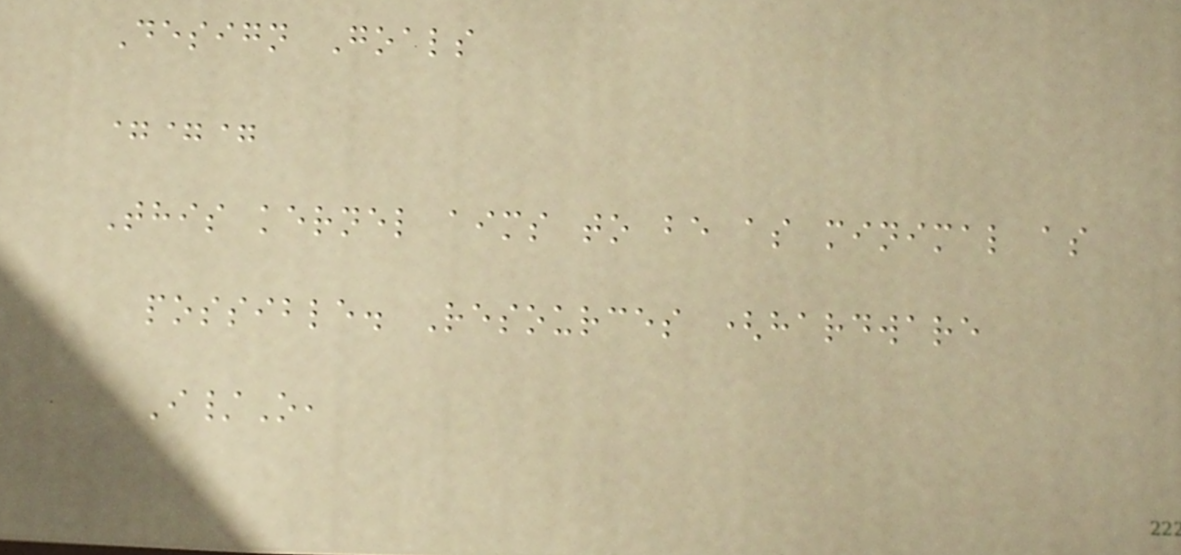Design Goals
===
This kernel aims to be as minimal as
possible. Resources (hardware
I/O,
